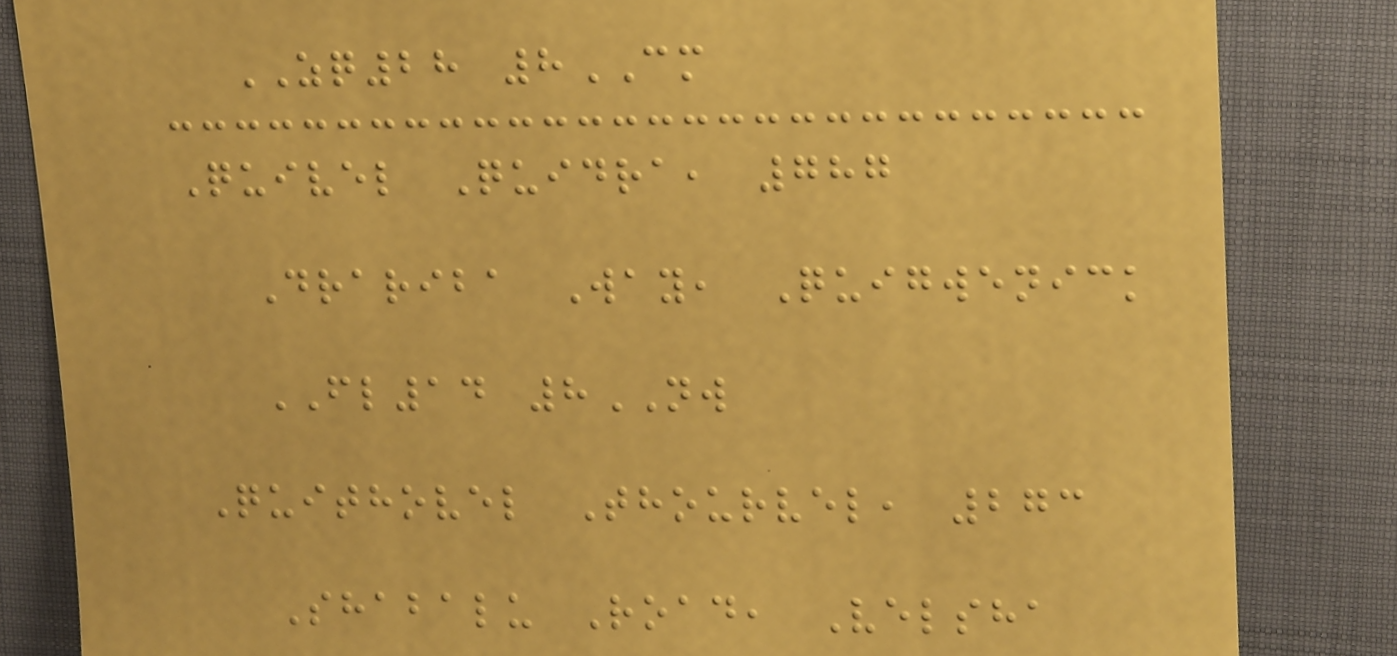ZQ28 8CM
Quivel Quidra, 787
Drariba Way, Quigwenick
FL14 8NW
Quithovel Thourvel, 273
Shabalu Road, Velsha
